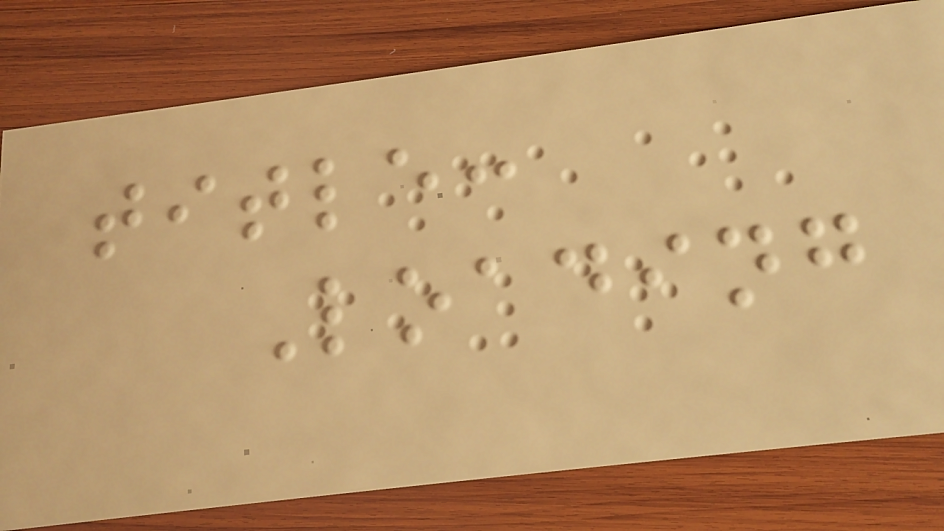title:
Loading
